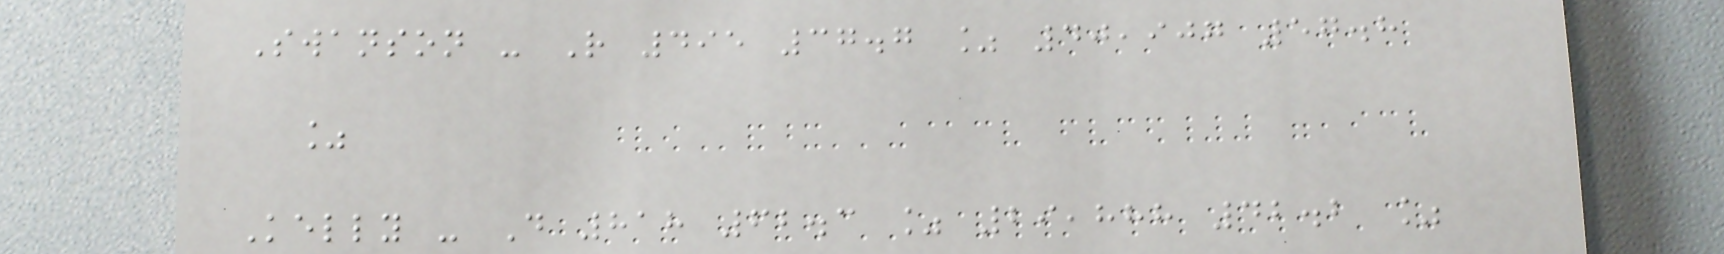Swanson - R 495 37.7 % 40,907 57.8
%
Kelly - D 818 62.3 % 29,888 42.2 %
